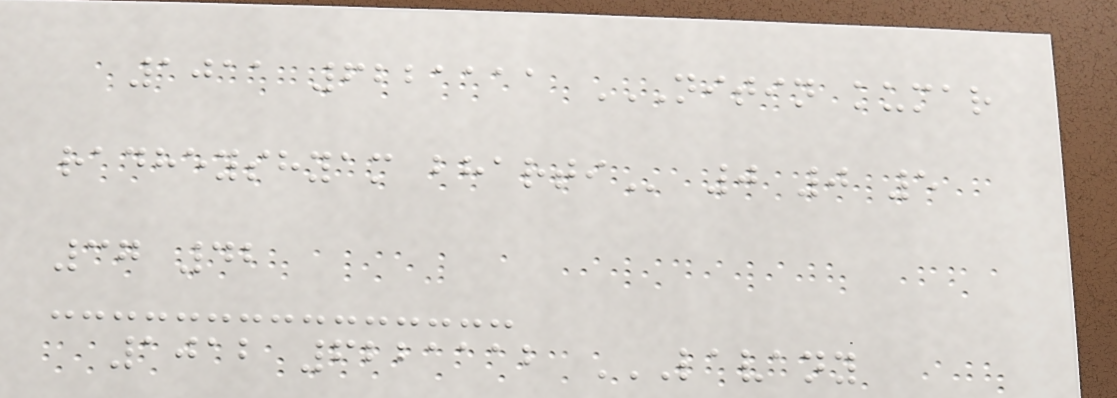1011 6221111 NITIN KUMAR
RADHEYSHYAM BHARTI 0 0 5
37 42
1012 6221112 LAVANY
